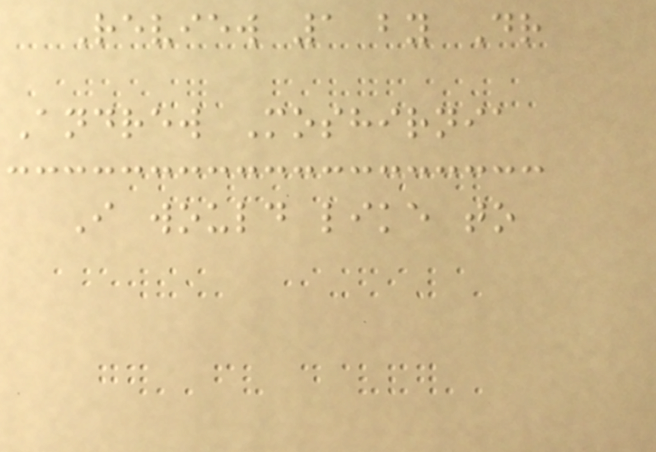Review 1 by Dr
Andrew Moshirnia
I would like to
